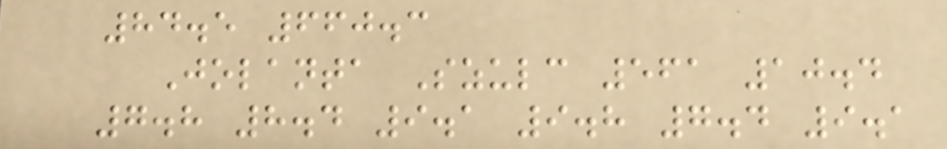84.5 660.3
Jolanta Szulc 561 10.4
7.8 8.4 9.1 9.8 7.4 9.1
